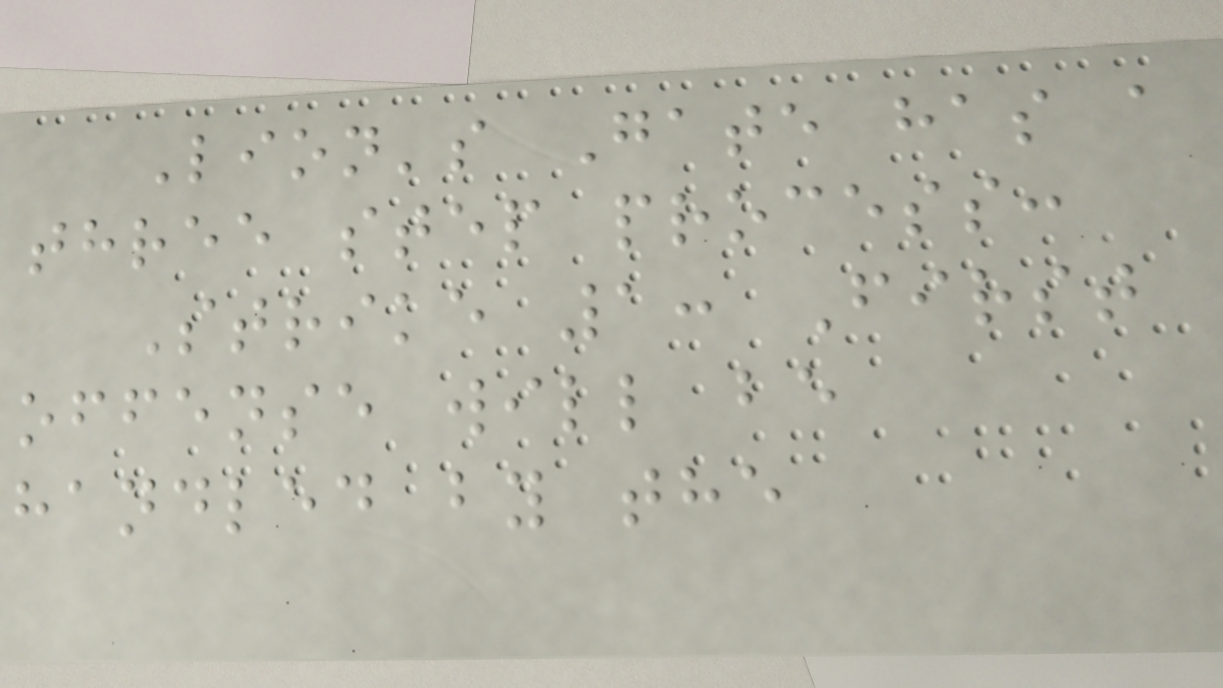Lion's Gate has a
three step process:
Strike 1: First
offense will be
handled by the
